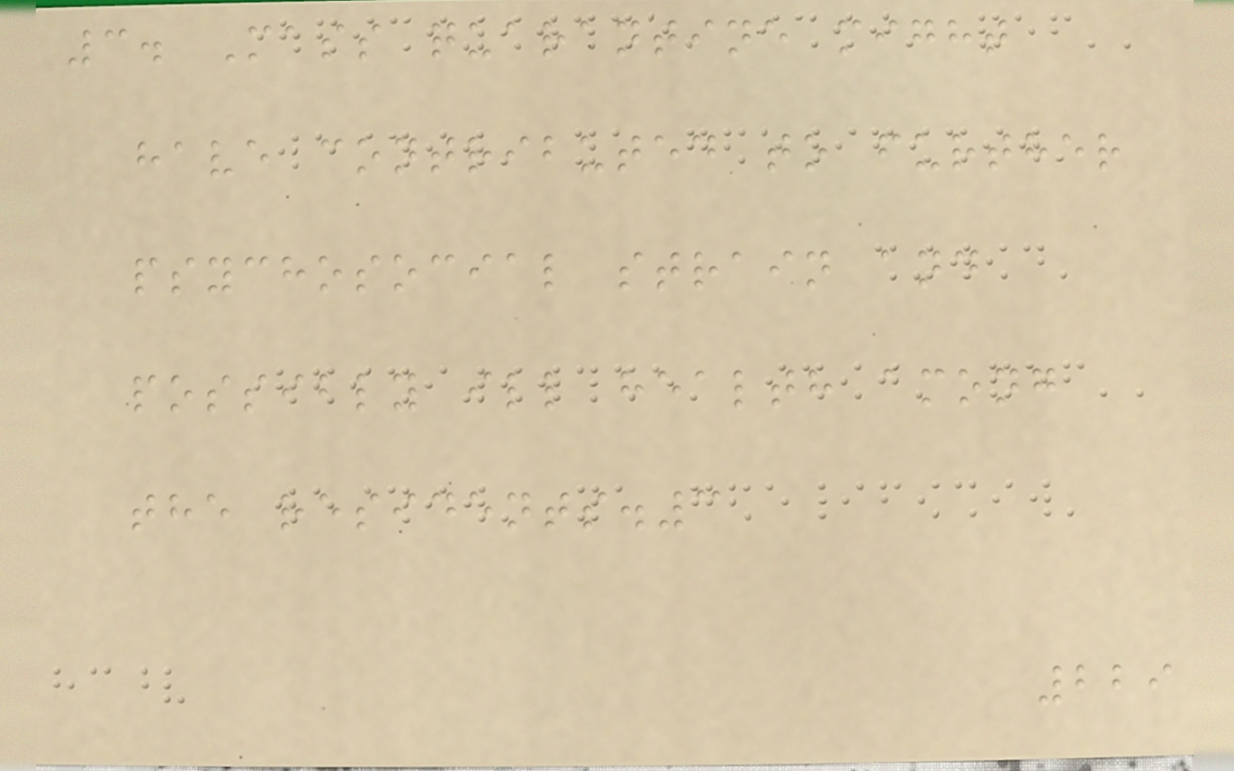3. Mass quarantine might
have contributed to further
psychosocial strain and
possibly ill health among
the residents.3
229
